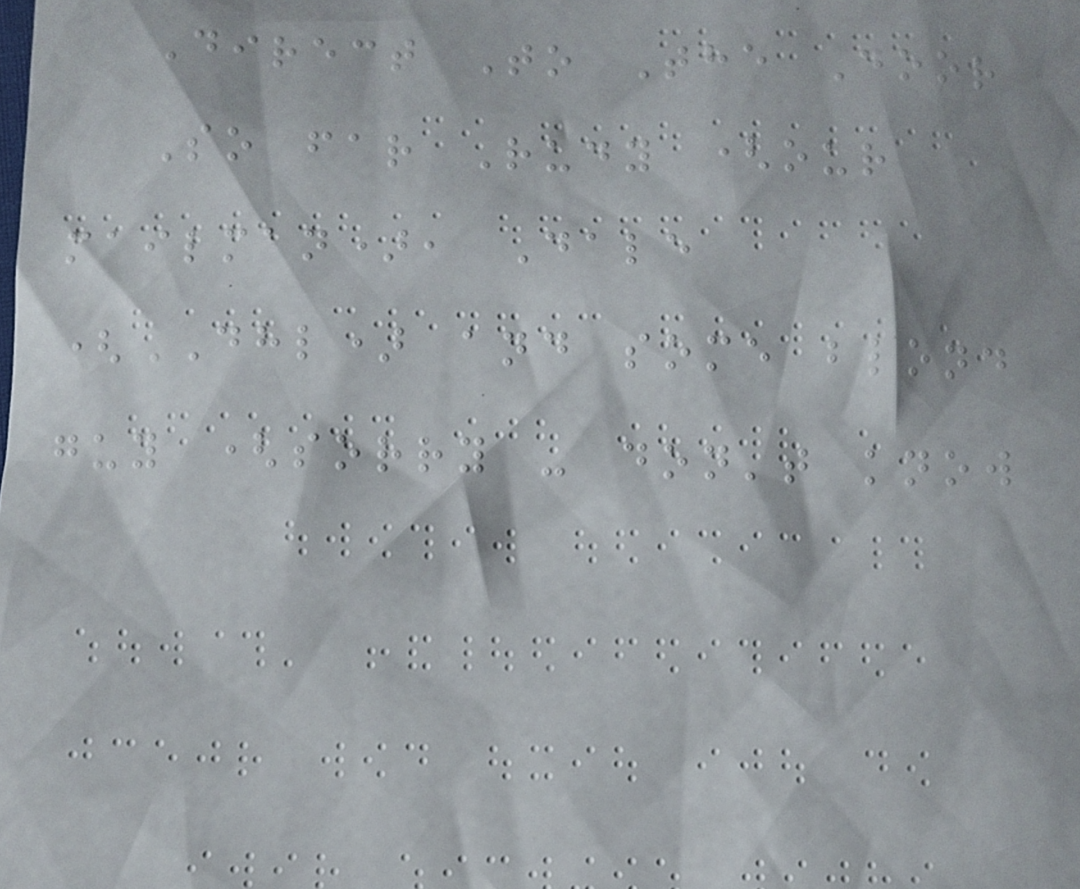Direct To The Door
So far Rudy (our
mailman), Dale
(DHL) and some blond
guy (sorry - don't know
